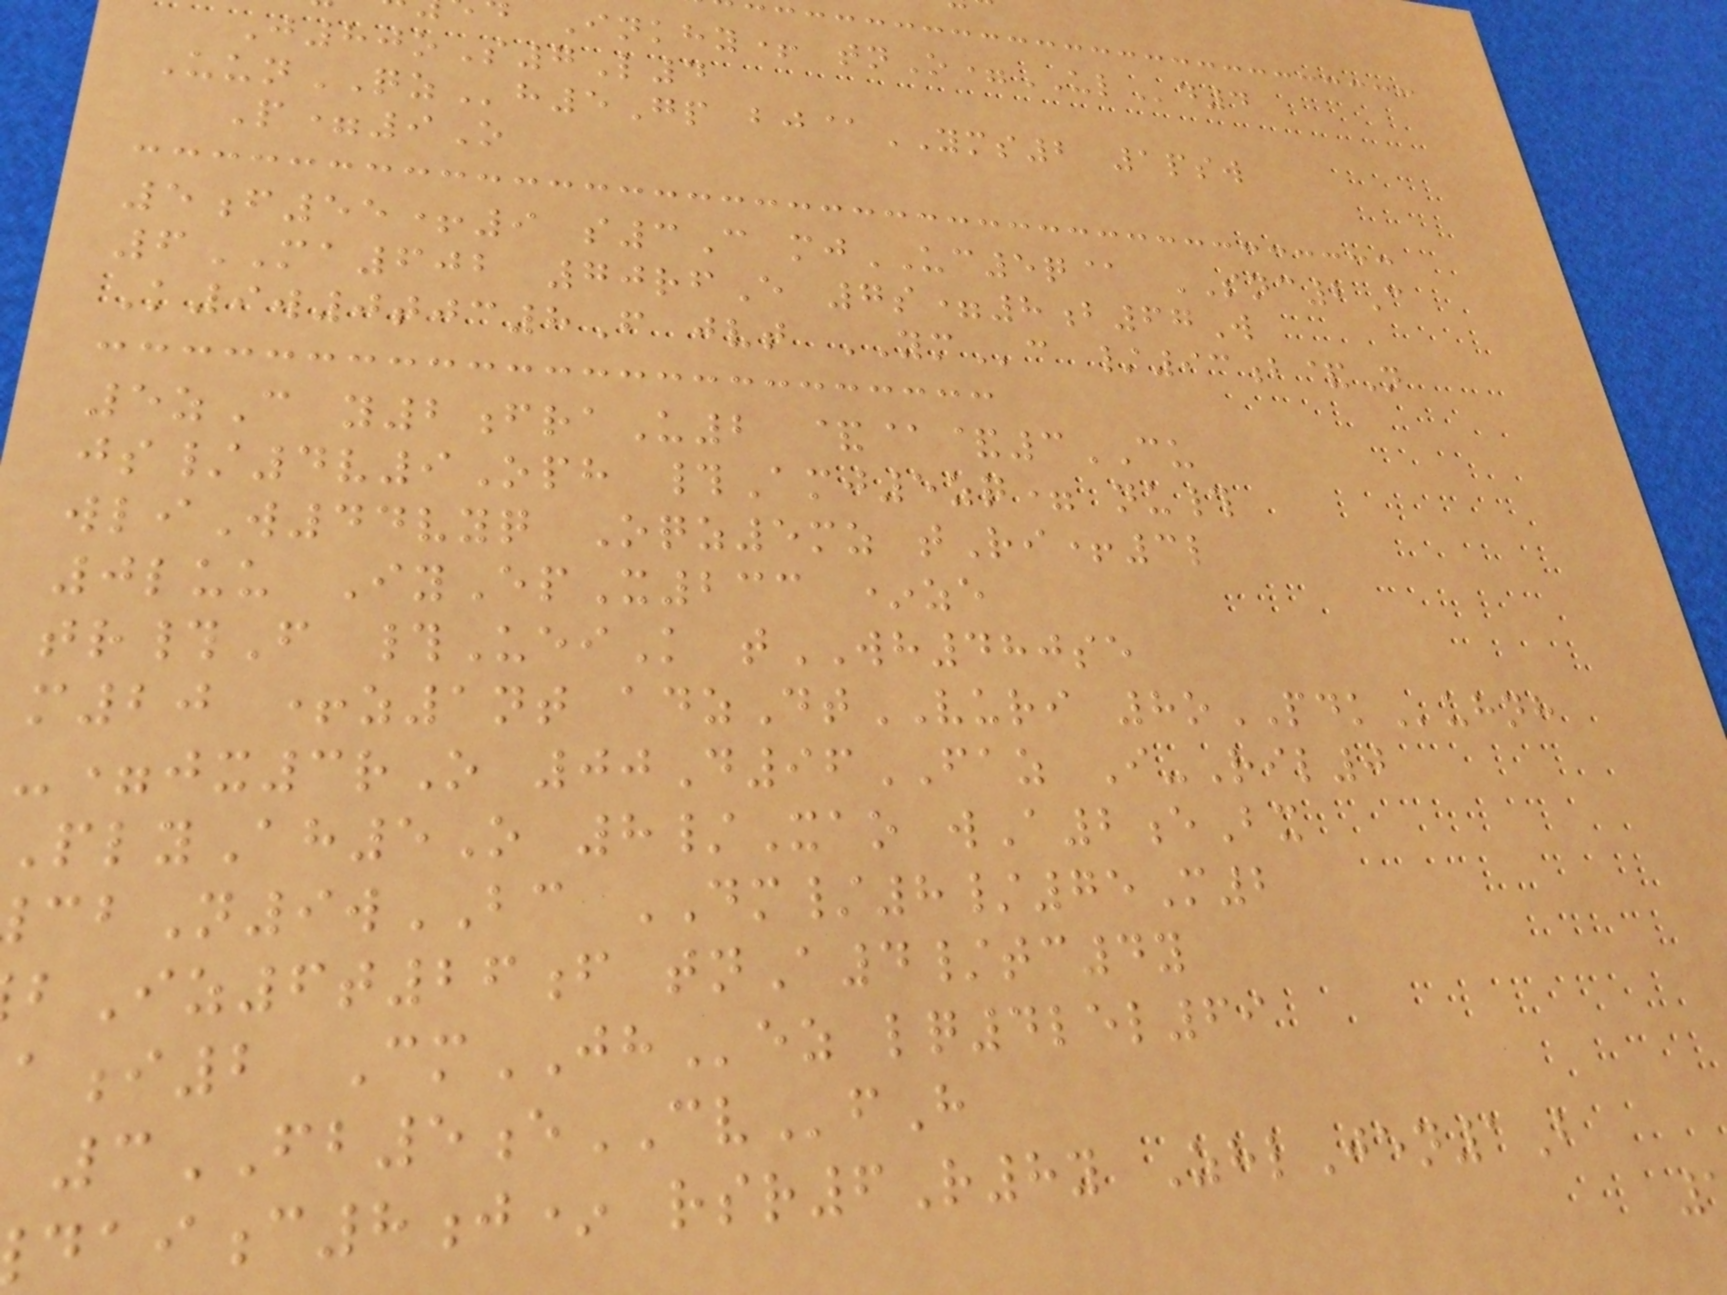Inkhy+ tnO=ULd4
J80oS7L4
UunQZh5Gp bj@YMS2 1psw
P=9O
5f55+9 s3C mjUC5q@ SNC2C
6MA602 70rfE 7s=8b67W
K9w0tjc8F jvt YMc /93b&N
5zC y2fraU2 &@&3CU
js/4v9Oph #Amj5zq= nu#
wliW44vyq Oqz5mz tRi+3l
0luu IyEpX233 *ze
tr#F #UeiK tWH480se
m20 +z1nt adzDtVURI 8oPDKuhnh
-=jx3rO 00D96FAZ I-Ril0
PlyAh5O 8/Xao wA2eBx
N9wBC DM/8/75M2
Iz6t26f tnA4/tc4y
i2 CmJHez lq4lel69
3FB5eCVfH
c8j* rsr6R8y ZhlJen1B
